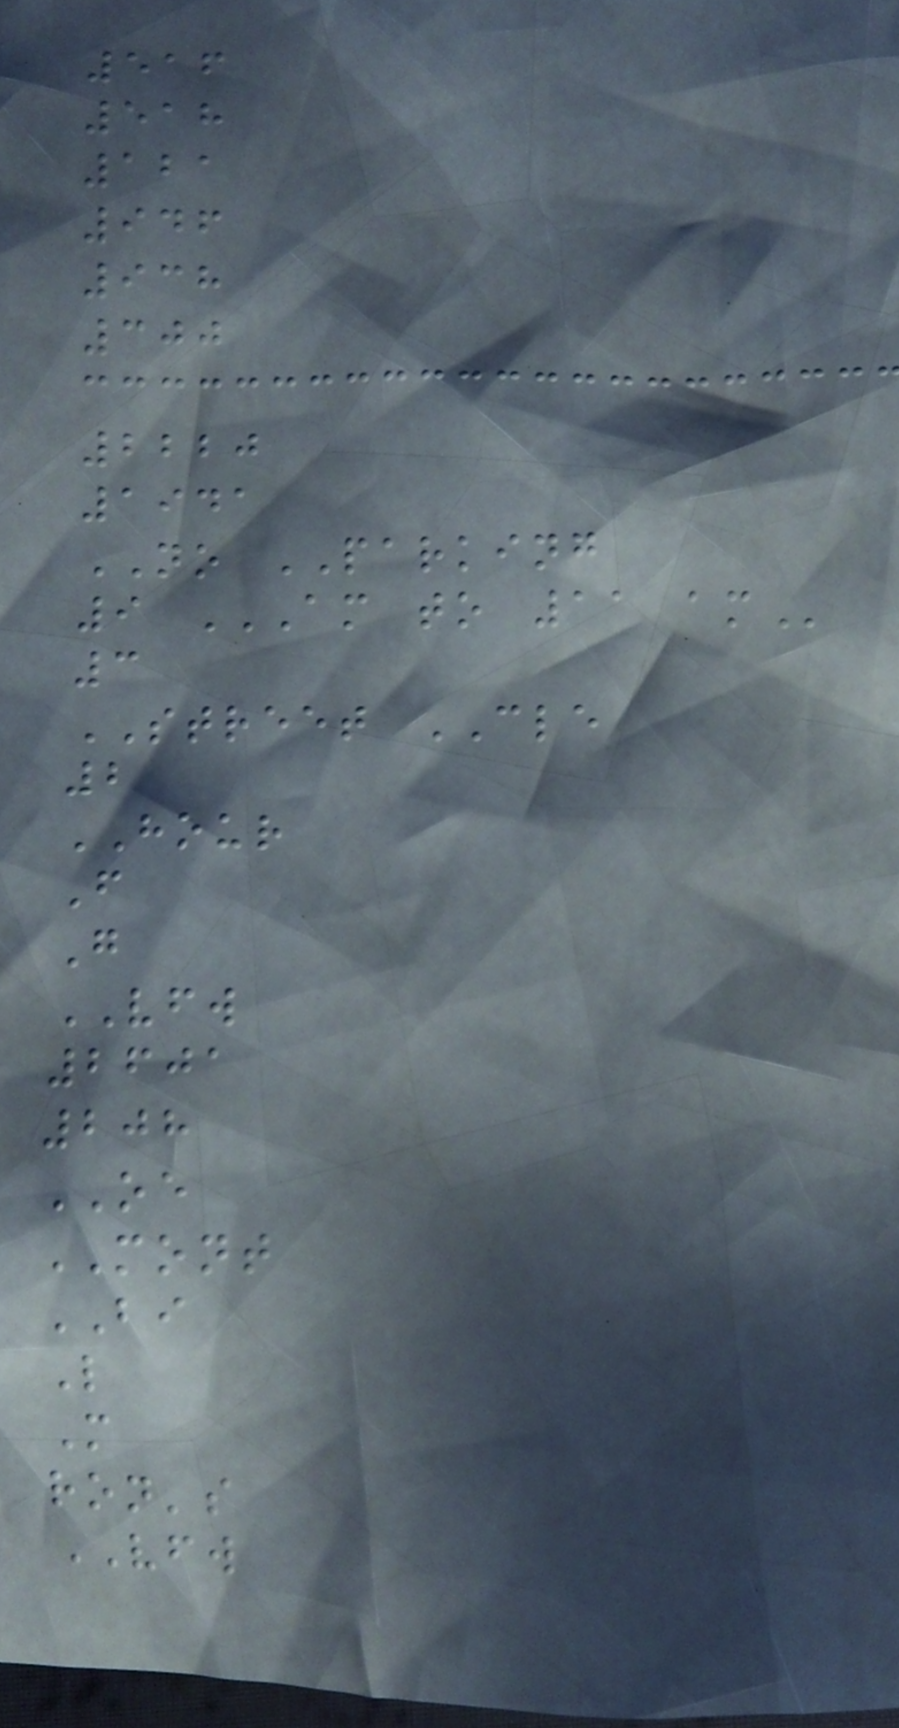516
518
121
946
938
300
2220
1941
NO PARKING
9 AM TO 11 AM
3
STREET CLE
2
HOUR
F
G
VFW
2601
208
OE
MONT
BI
L
M
ron's
VFW
